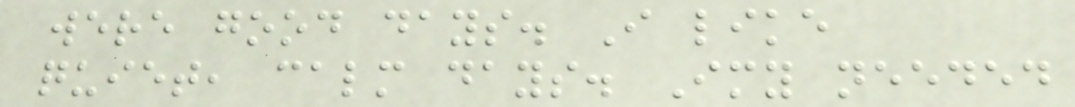were good days. I like
quiet, calm days. Imy needed
